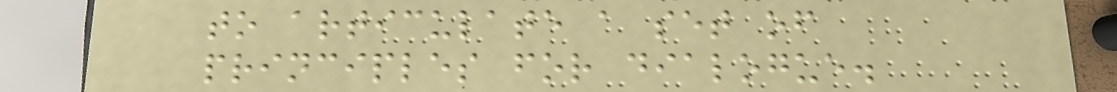to articulate a set of
principles for dialogue.
